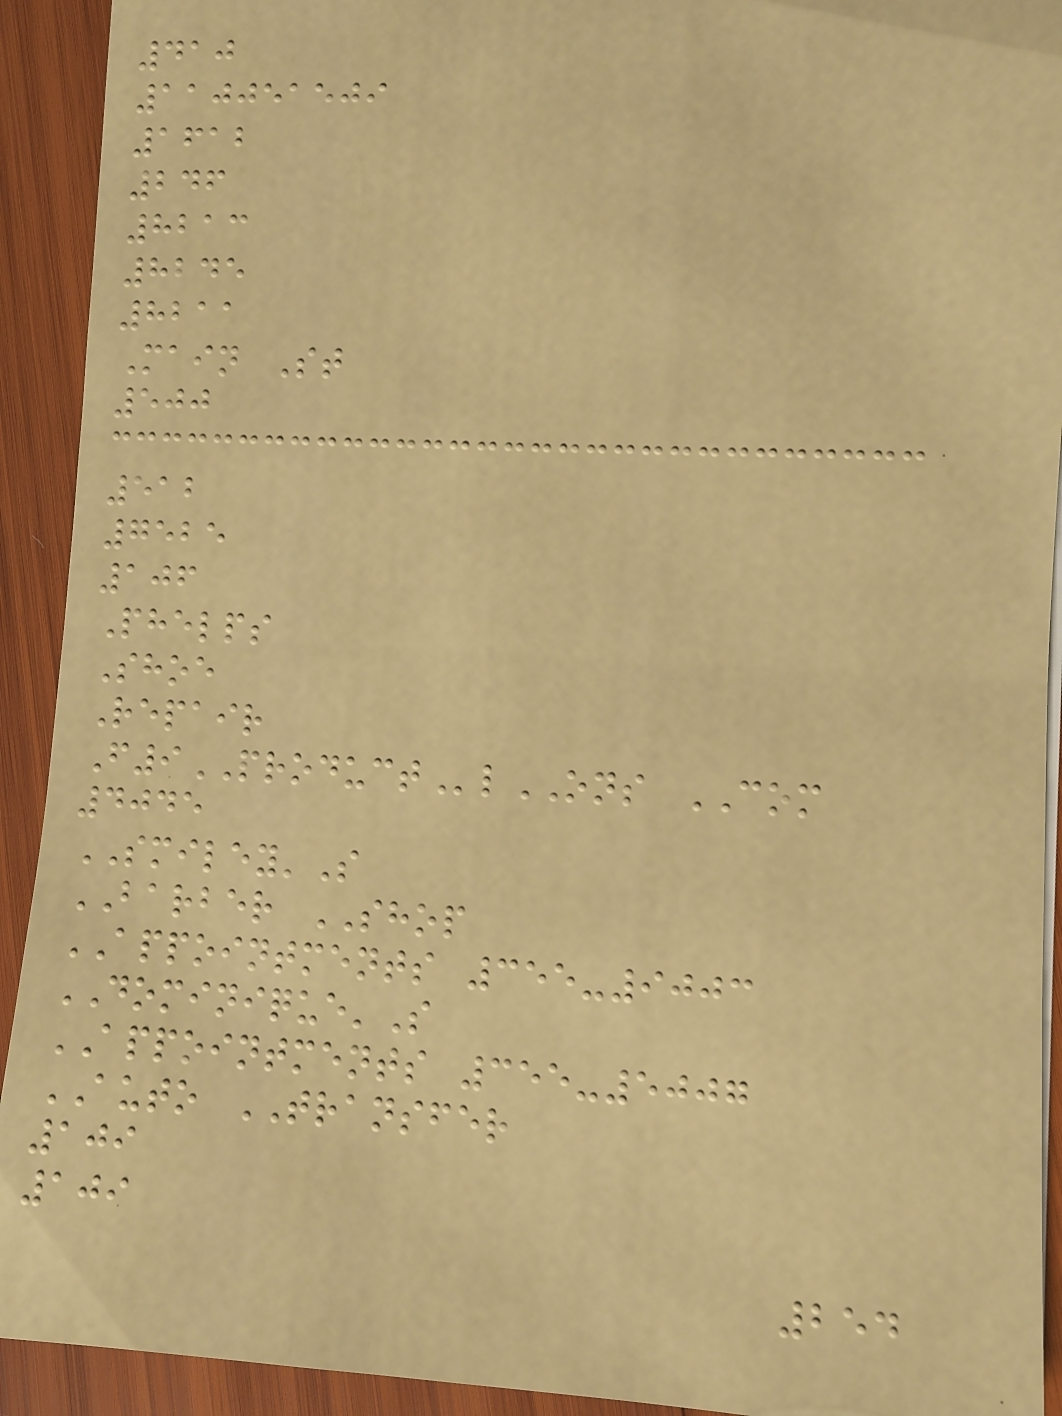410
110051509
1612
246
8213
8245
8211
Main St
500
512
7525
106
Phelps
Shoe
Repair
F9PRODUCTlONS COM
4045
SMILEY'S
BARBER SHOP
APPOINTMENTS 355-9003
DOMINIQUE'S
APPOINTMENTS 355-5007
AUTO TRANSFER
109
109
254
